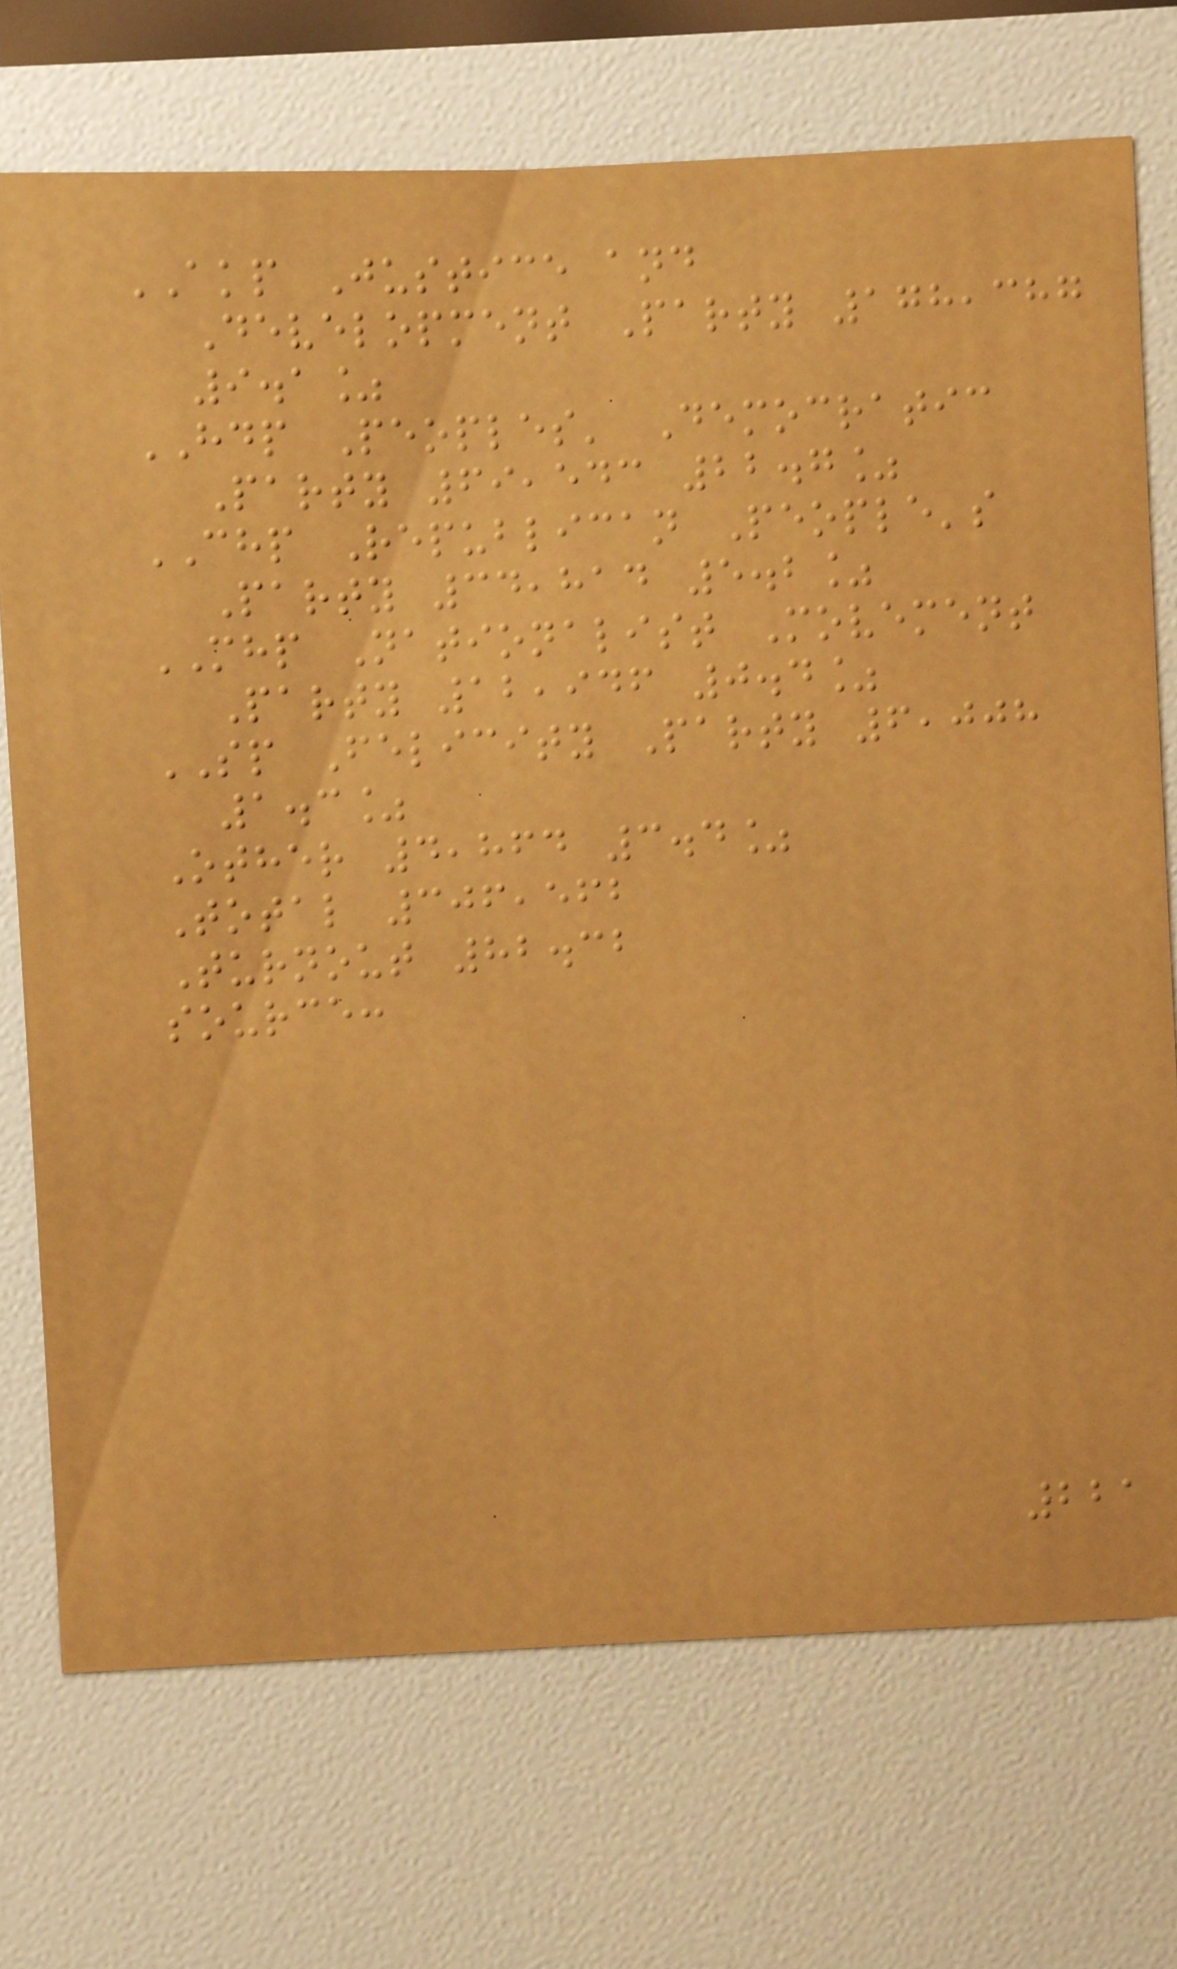AKP Justice and
Development Party 178,387
9.1%
HDP Peoples' Democratic
Party 69,543 22.7%
CHP Republican People's
Party 34,814 5.2%
MHP Nationalist Movement
Party 12,946 0.4%
SP Felicity Party 6,008
1.3%
Other 4,864 3.4%
Total 306,562
Turnout 82.32
source:
221
